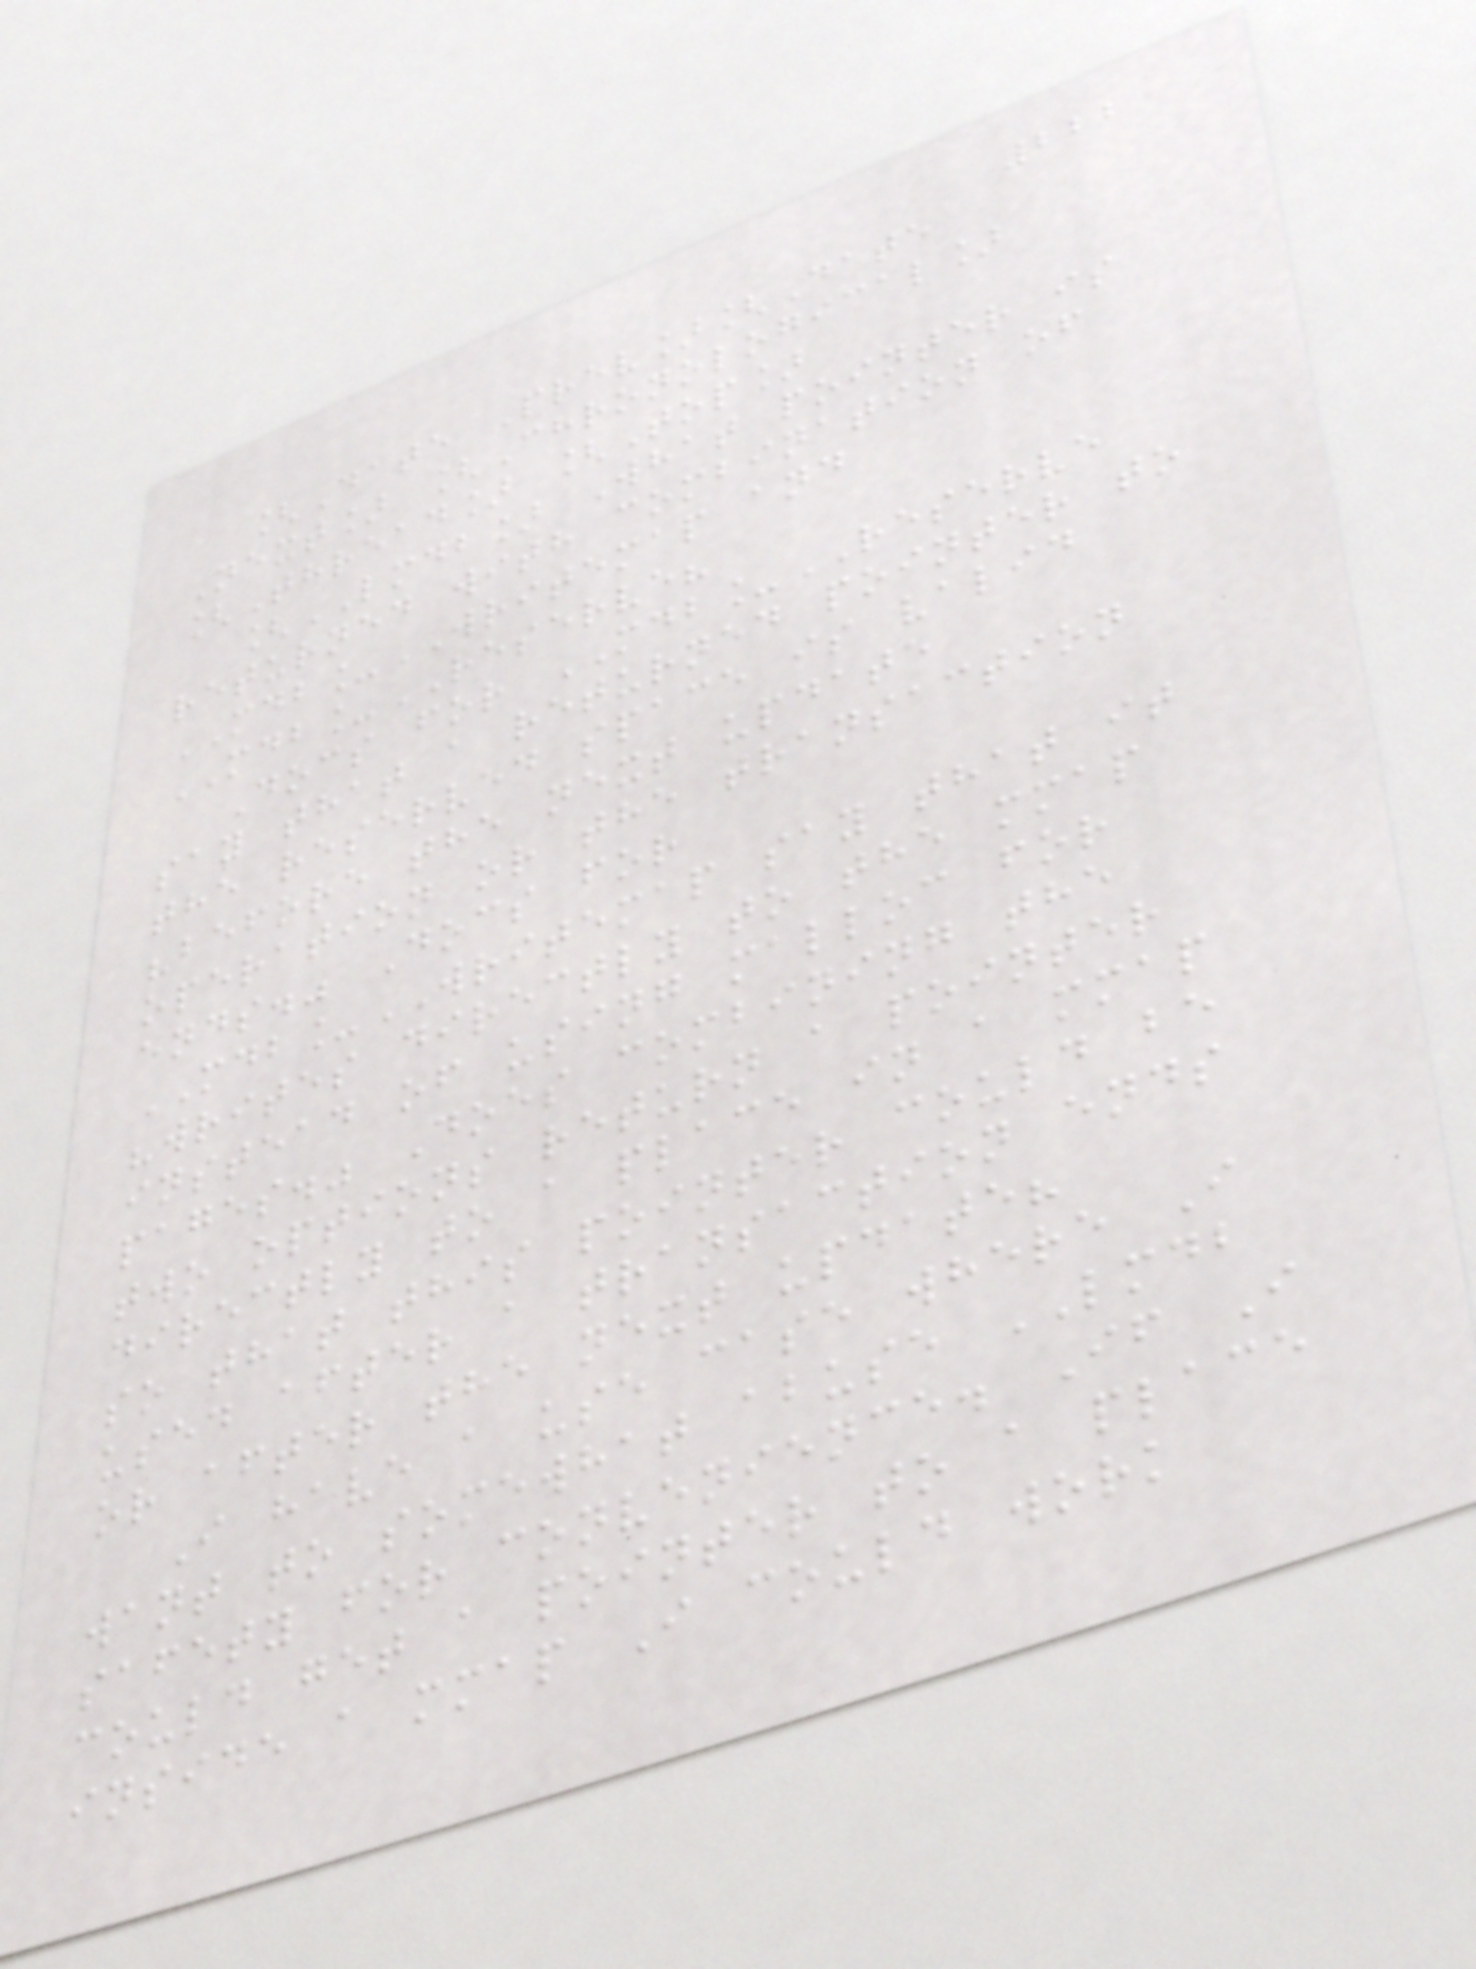222
[Date Prev][Date
Next] [Chronological]
[Thread] [Top]
[LMDB] What pointer is
returned with combination of
MDB_WRITEMAP and
MDB_RESERVE?
Docs for MDB_RESERVE
say that a returned pointer to
the reserved space is valid
"before the next update
operation or the transaction
ends." Docs for
MDB_WRITEMAP say that it
"writes directly to the mmap
instead of using malloc for
pages." Does combining the
two options return a pointer
directly to a place in a mmap
so that this pointer could be
used after a transaction ends
or after the next update?
I have a use case where I
want to somewhat abuse LMDB
safety for convenience. If I
could get a pointer to a place
inside a mmap I could work
